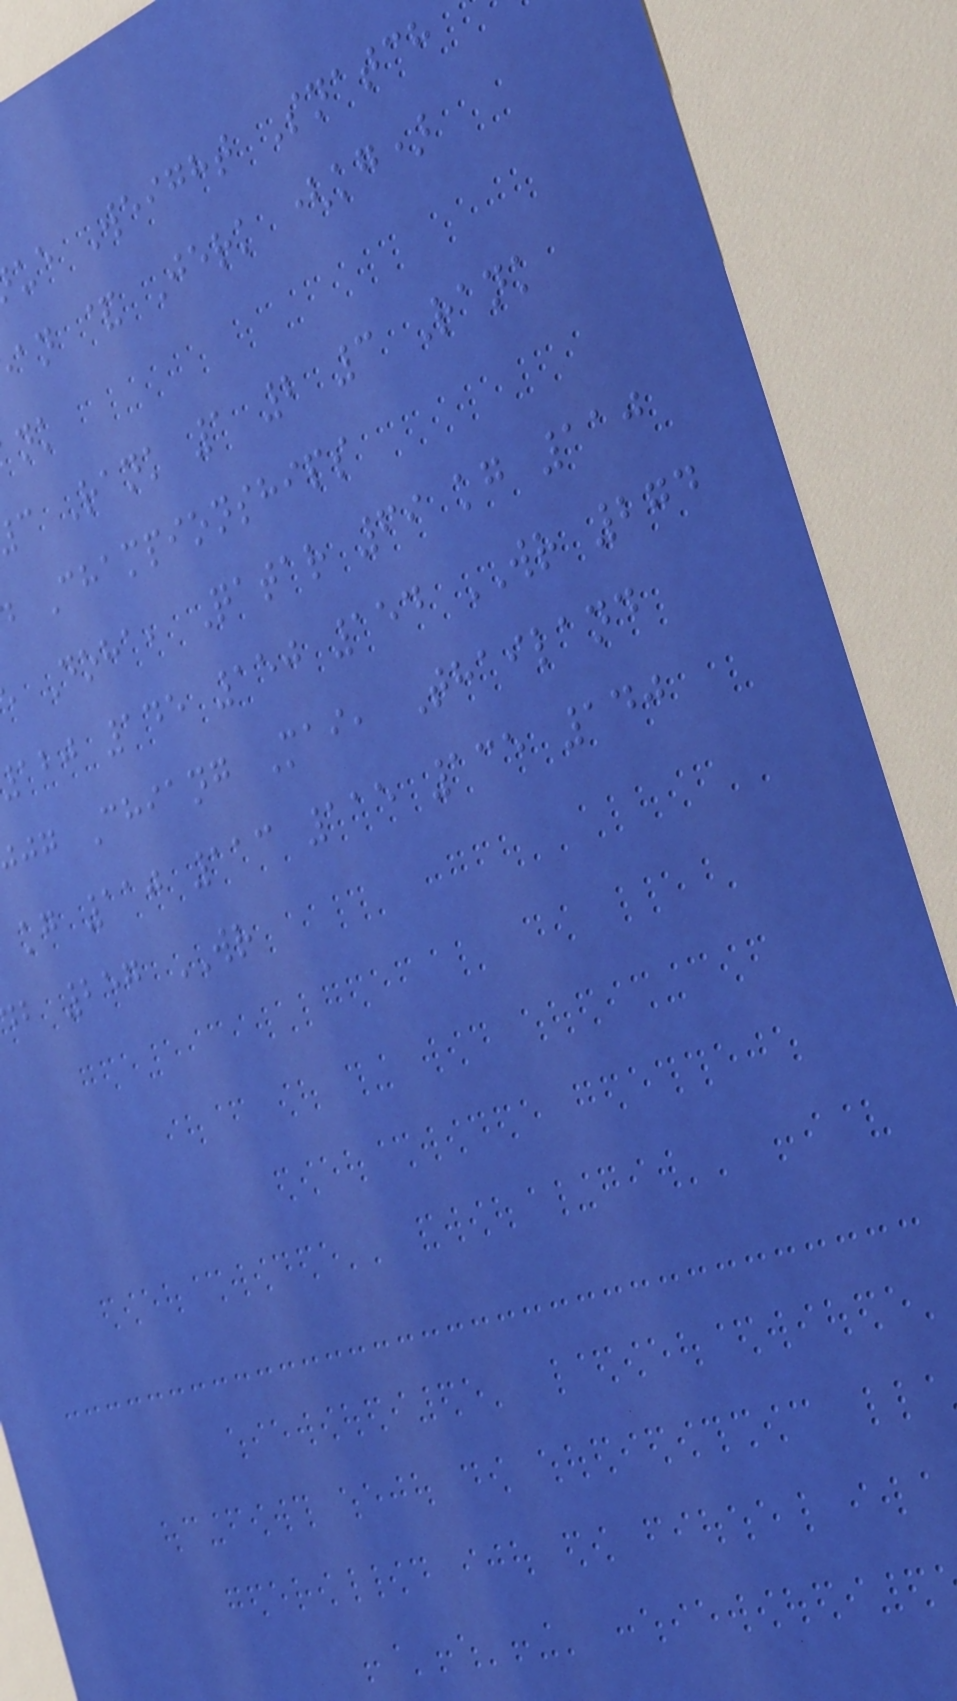ue Weight Snatch
an & Jerk (kg)
c Rank 1 2 3 Rank
Championships
Doha, Qatar 69 kg 110
abj 145 150 154 WR 274
jg Chiang Mai, Thailand
kg 110 113 115 135 140
b 257 WR
